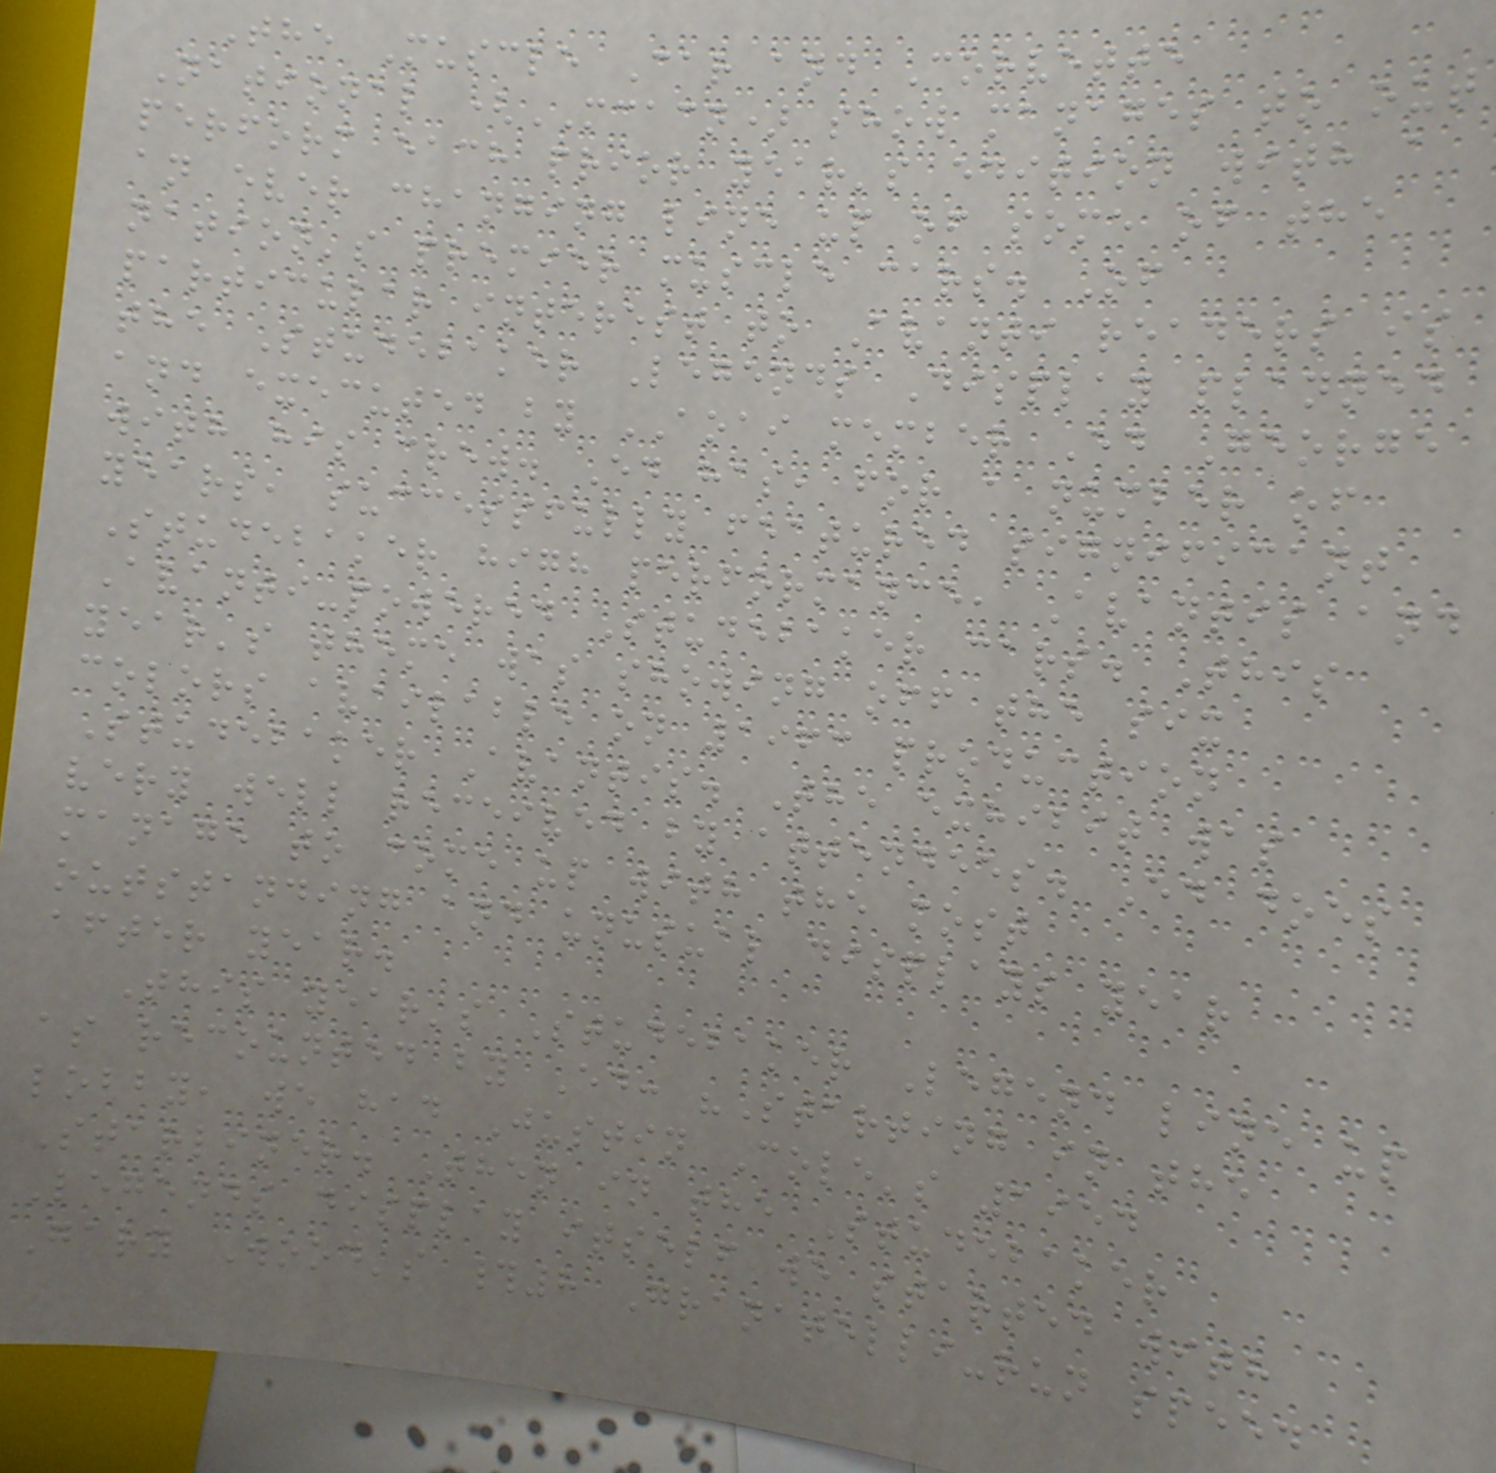The Muscle Car and Corvette
National (MCACN) show manages to out
perform each prior year's edition with a
an ever changing line up of some of the
nation's premier muscle cars. Of
particular interest to Avanti readers is
the Studebaker Legends Display planned
and executed by AOAI member Ed George
with his crew. Ed has, for a number of
years, successfully featured significant
Studebaker high performance, Avantis and
Avanti-powered Studebaker cars. This
year's theme was showing off the six
colors available on 1963 production
Studebaker Avantis. The exhibit was
very well received by attendees. Ed does
manage to come up with the most
outstanding and unusual displays year
after year.
This year's Studebaker Legend line up
as recounted by Ed: "Starting in the
lobby, we had Justin Cole's 1954
Starliner. Then in the Studebaker
Legends display itself we started with
Gary Wood's #8 Granatelli-run speed
